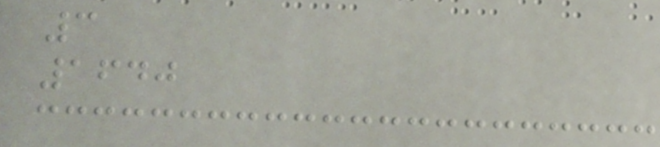3
1640
